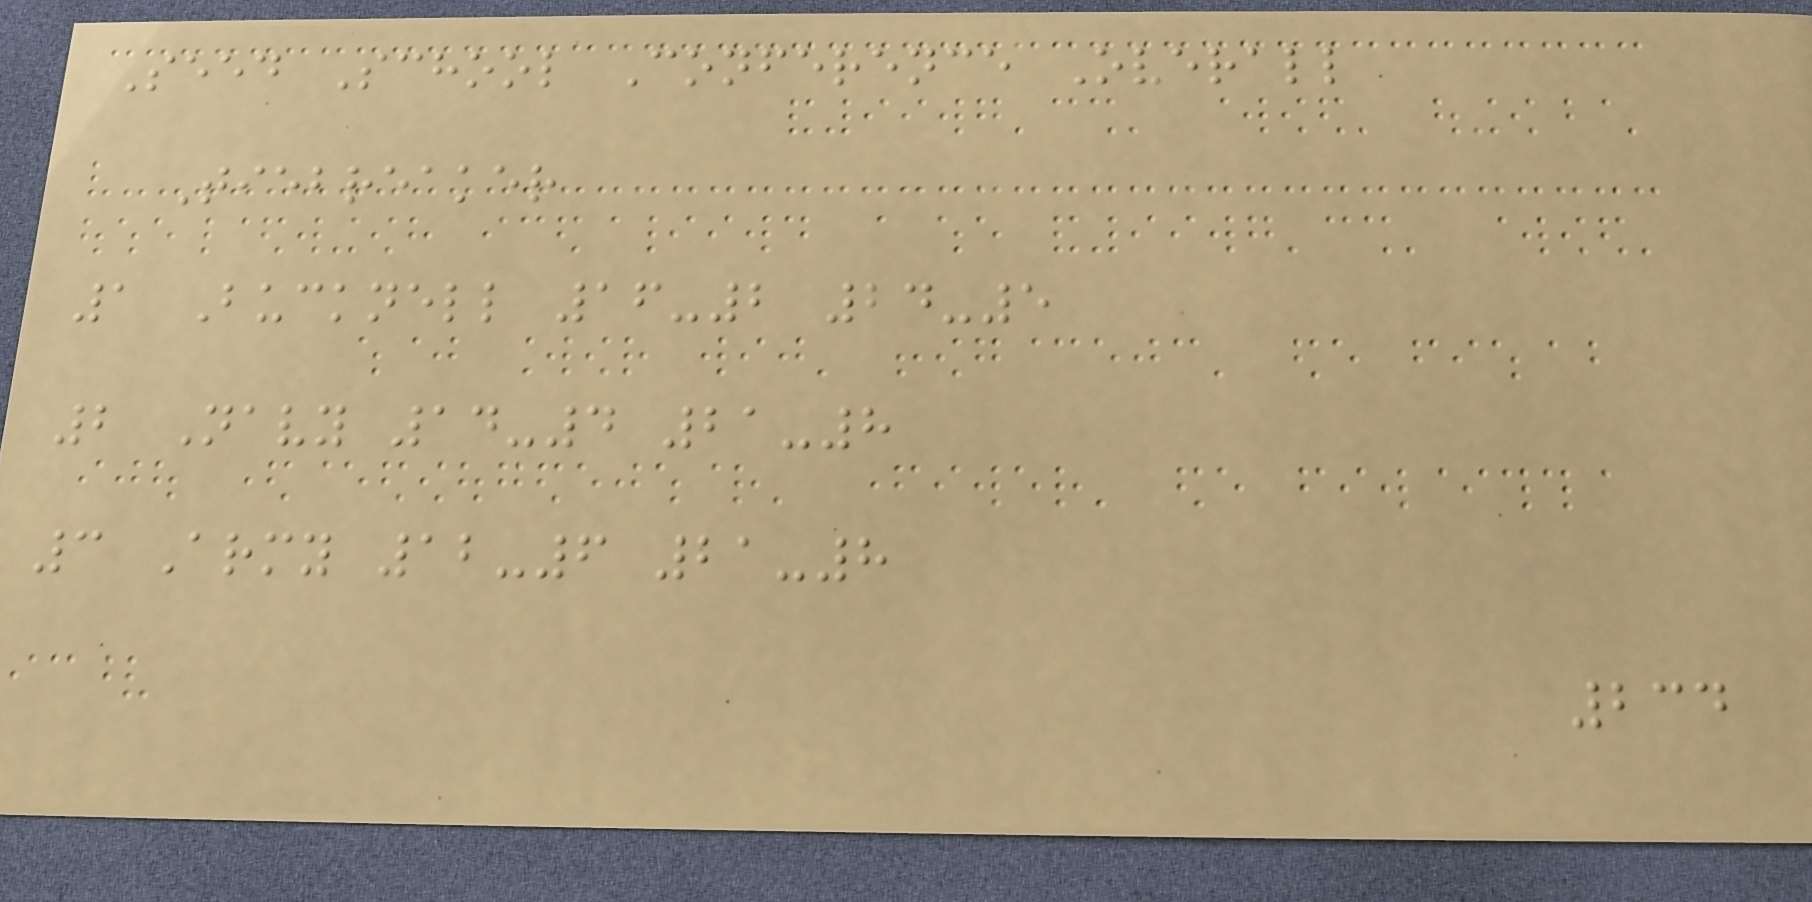Seed School Conference Overall
Tiebreaker
1 Bucknell 16-2 24-5
2 Navy 14-4 21-8
3 Army 12-6 21-8
234
